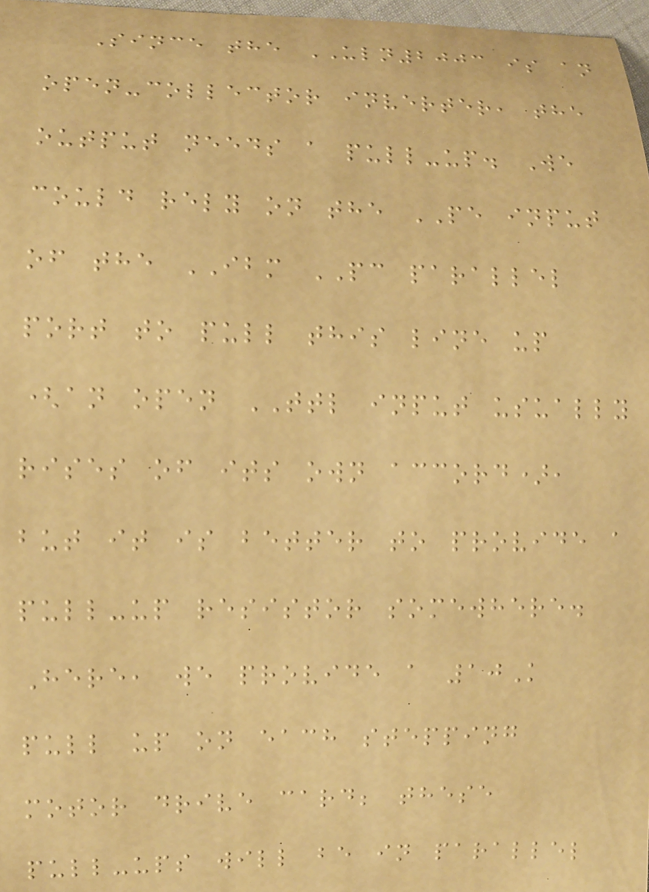Since the ULN2003 is an
open-collector inverter, the
output needs a pull-up. We
could rely on the PE input
of the IBM PC parallel
port to pull this line up
(an open TTL input usually
rises of its own accord),
but it is better to provide a
pull-up resistor somewhere.
Here, we provide a 10K
pull up on each stepping
motor drive card; these
pull-ups will be in parallel
